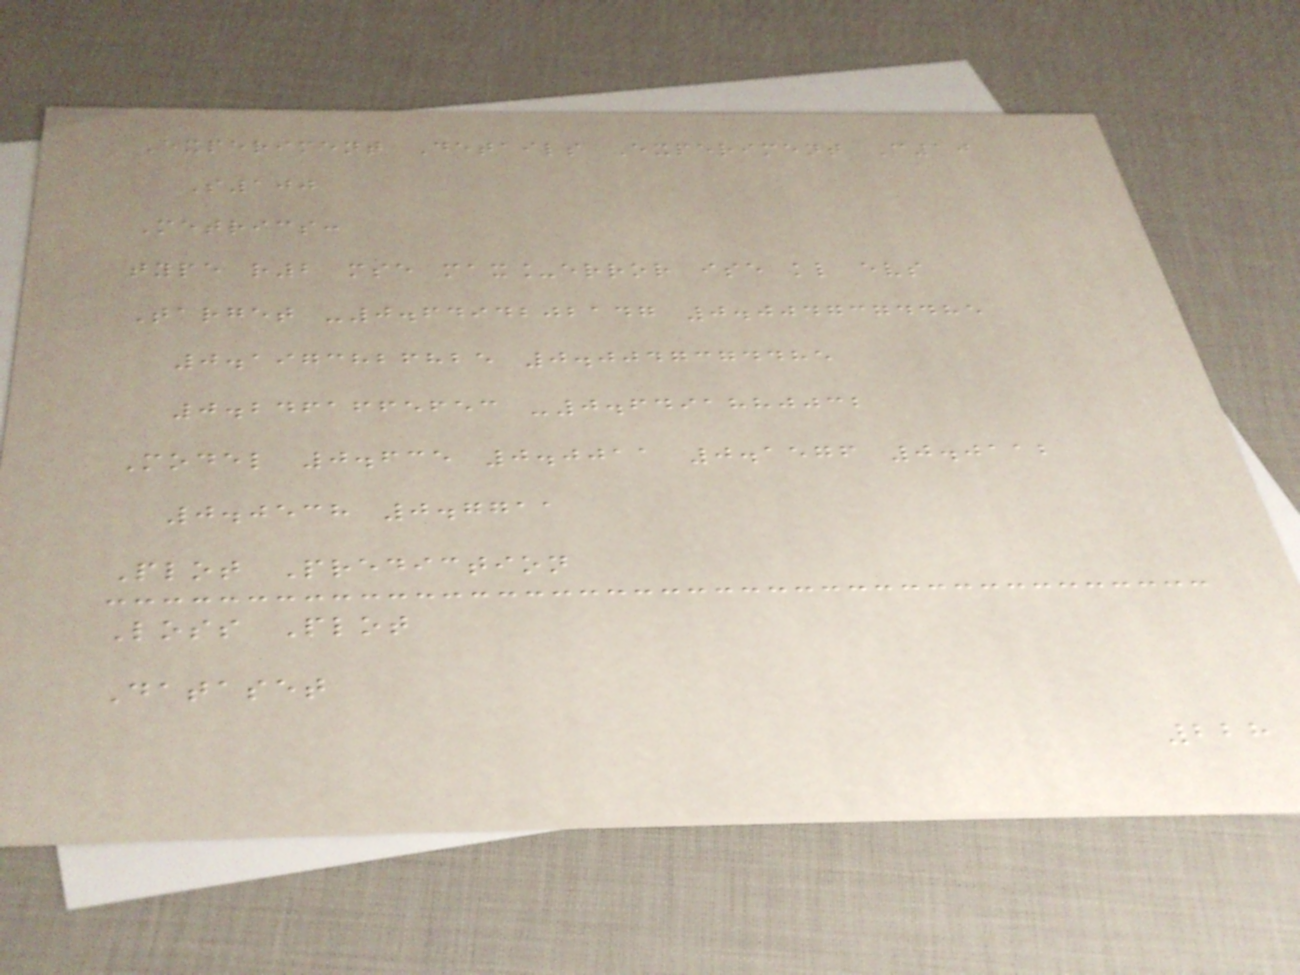Experiment Details Experiment C10
S100
Metrics:
type r2 mse max_error ise kl evs
Target -0.6494202147 0.0047374485
0.1973826825 0.0047374485
0.2461665653 -0.6491880032
Model 0.635 0.0011 0.1576 0.0112
0.0538 0.7711
Plot Prediction
Loss Plot
Dataset
228
